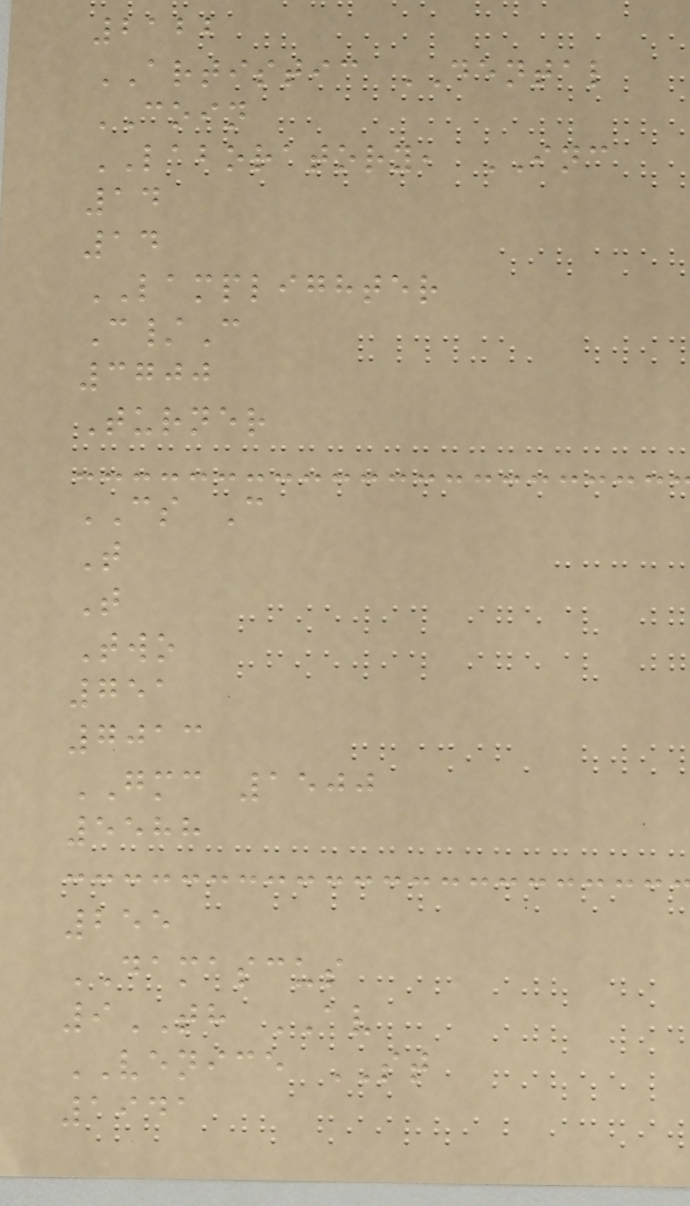2122
ARTISTIC DENTAL
COIN
LABORATORY, INC
14
14
LAMPLIGHTER
C/C
3700
Turner
CS C
T
T
Two
751
7013
GMC 1500
5588
255
DAMASCUS
9TH AV
VENICE ST
1941
